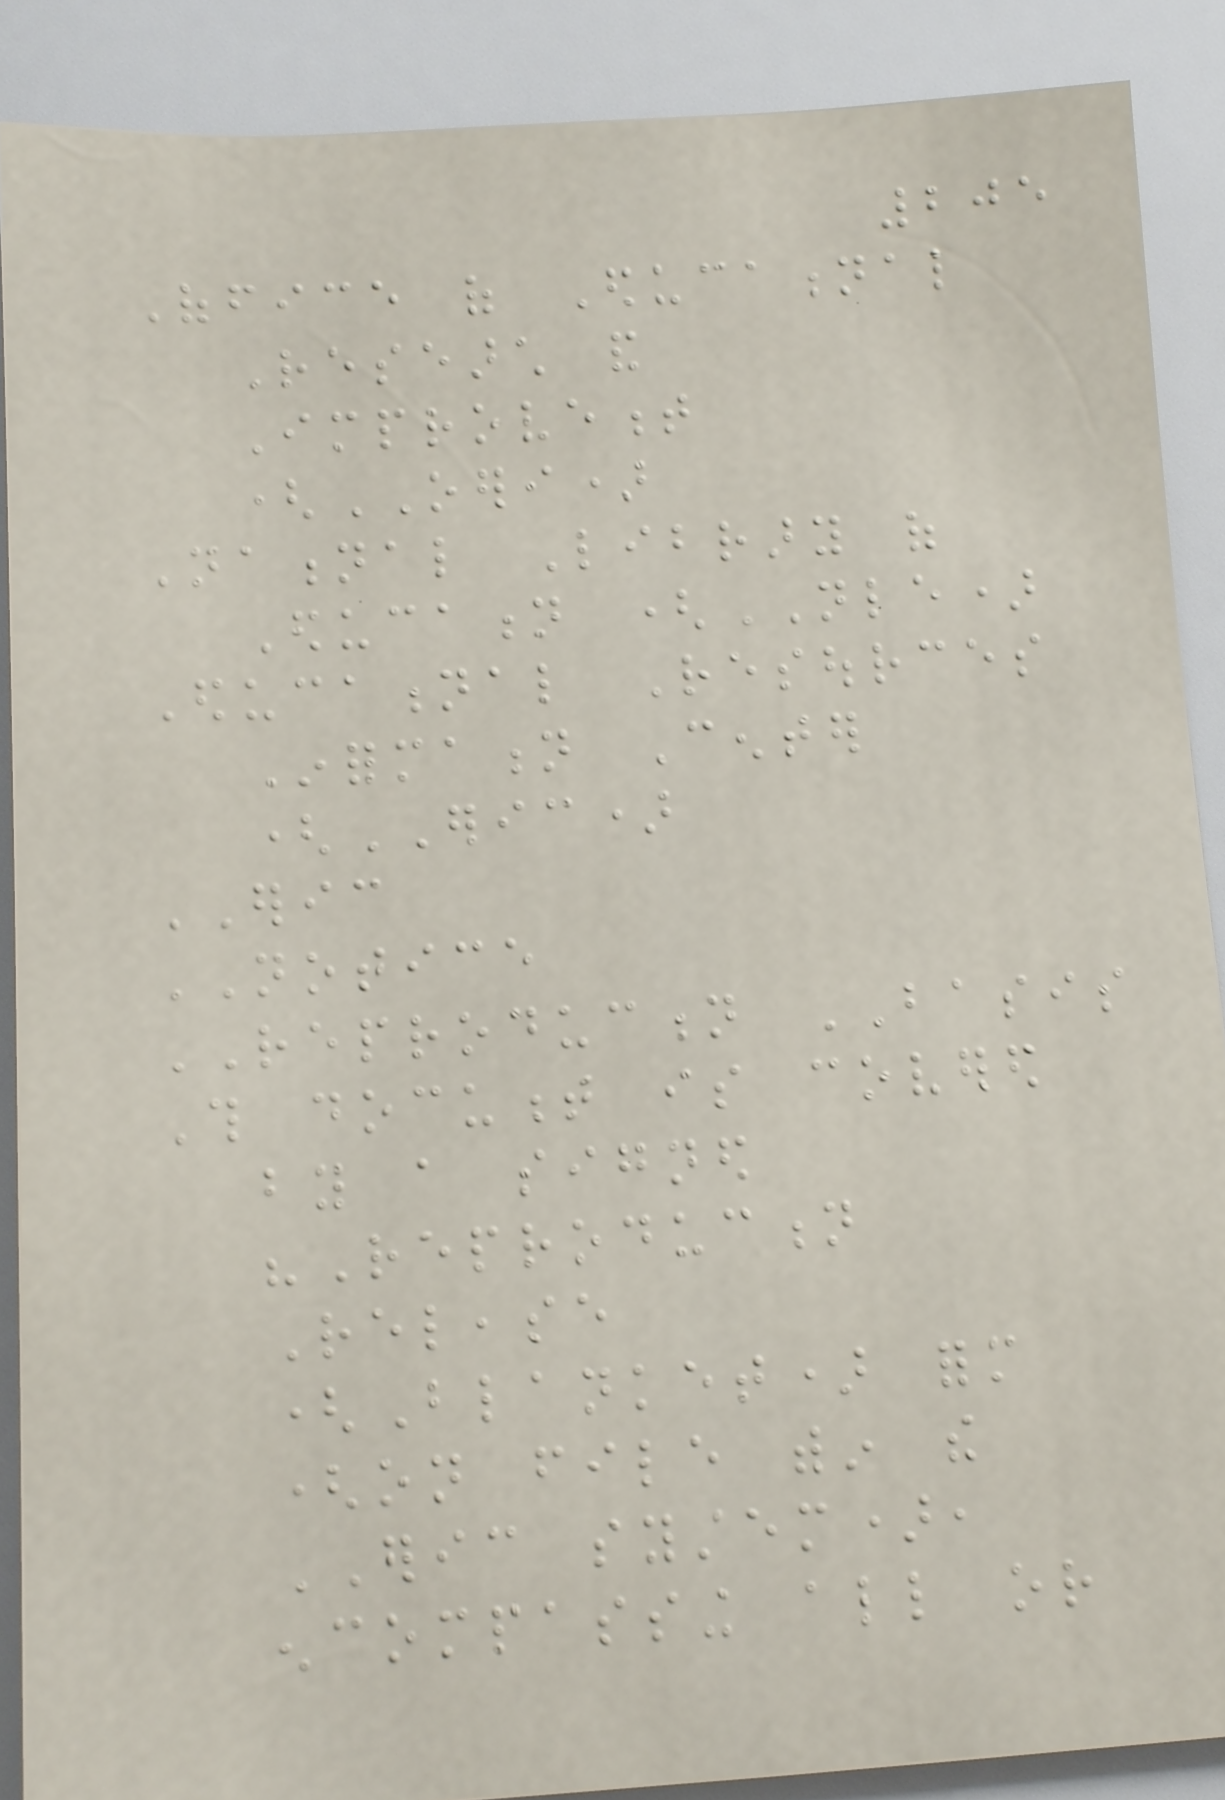205
Office of Educational
Research and
Improvement
(OERI)
National Library of
Education (NLE)
Educational Resources
Information Center
(ERIC)
ERIC
NOTICE
REPRODUCTION BASIS
This document is covered
by a signed
"Reproduction
Release
(Blanket) form
(on file within the
ERIC system),
encompassing all or
